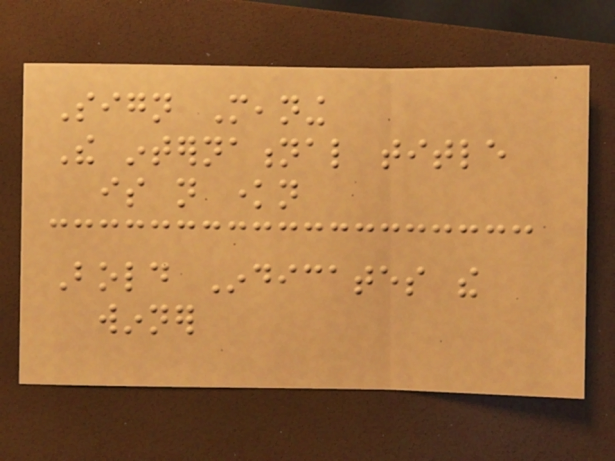Sign Meaning
The international title
is not known
Bold Indicates the
winner
